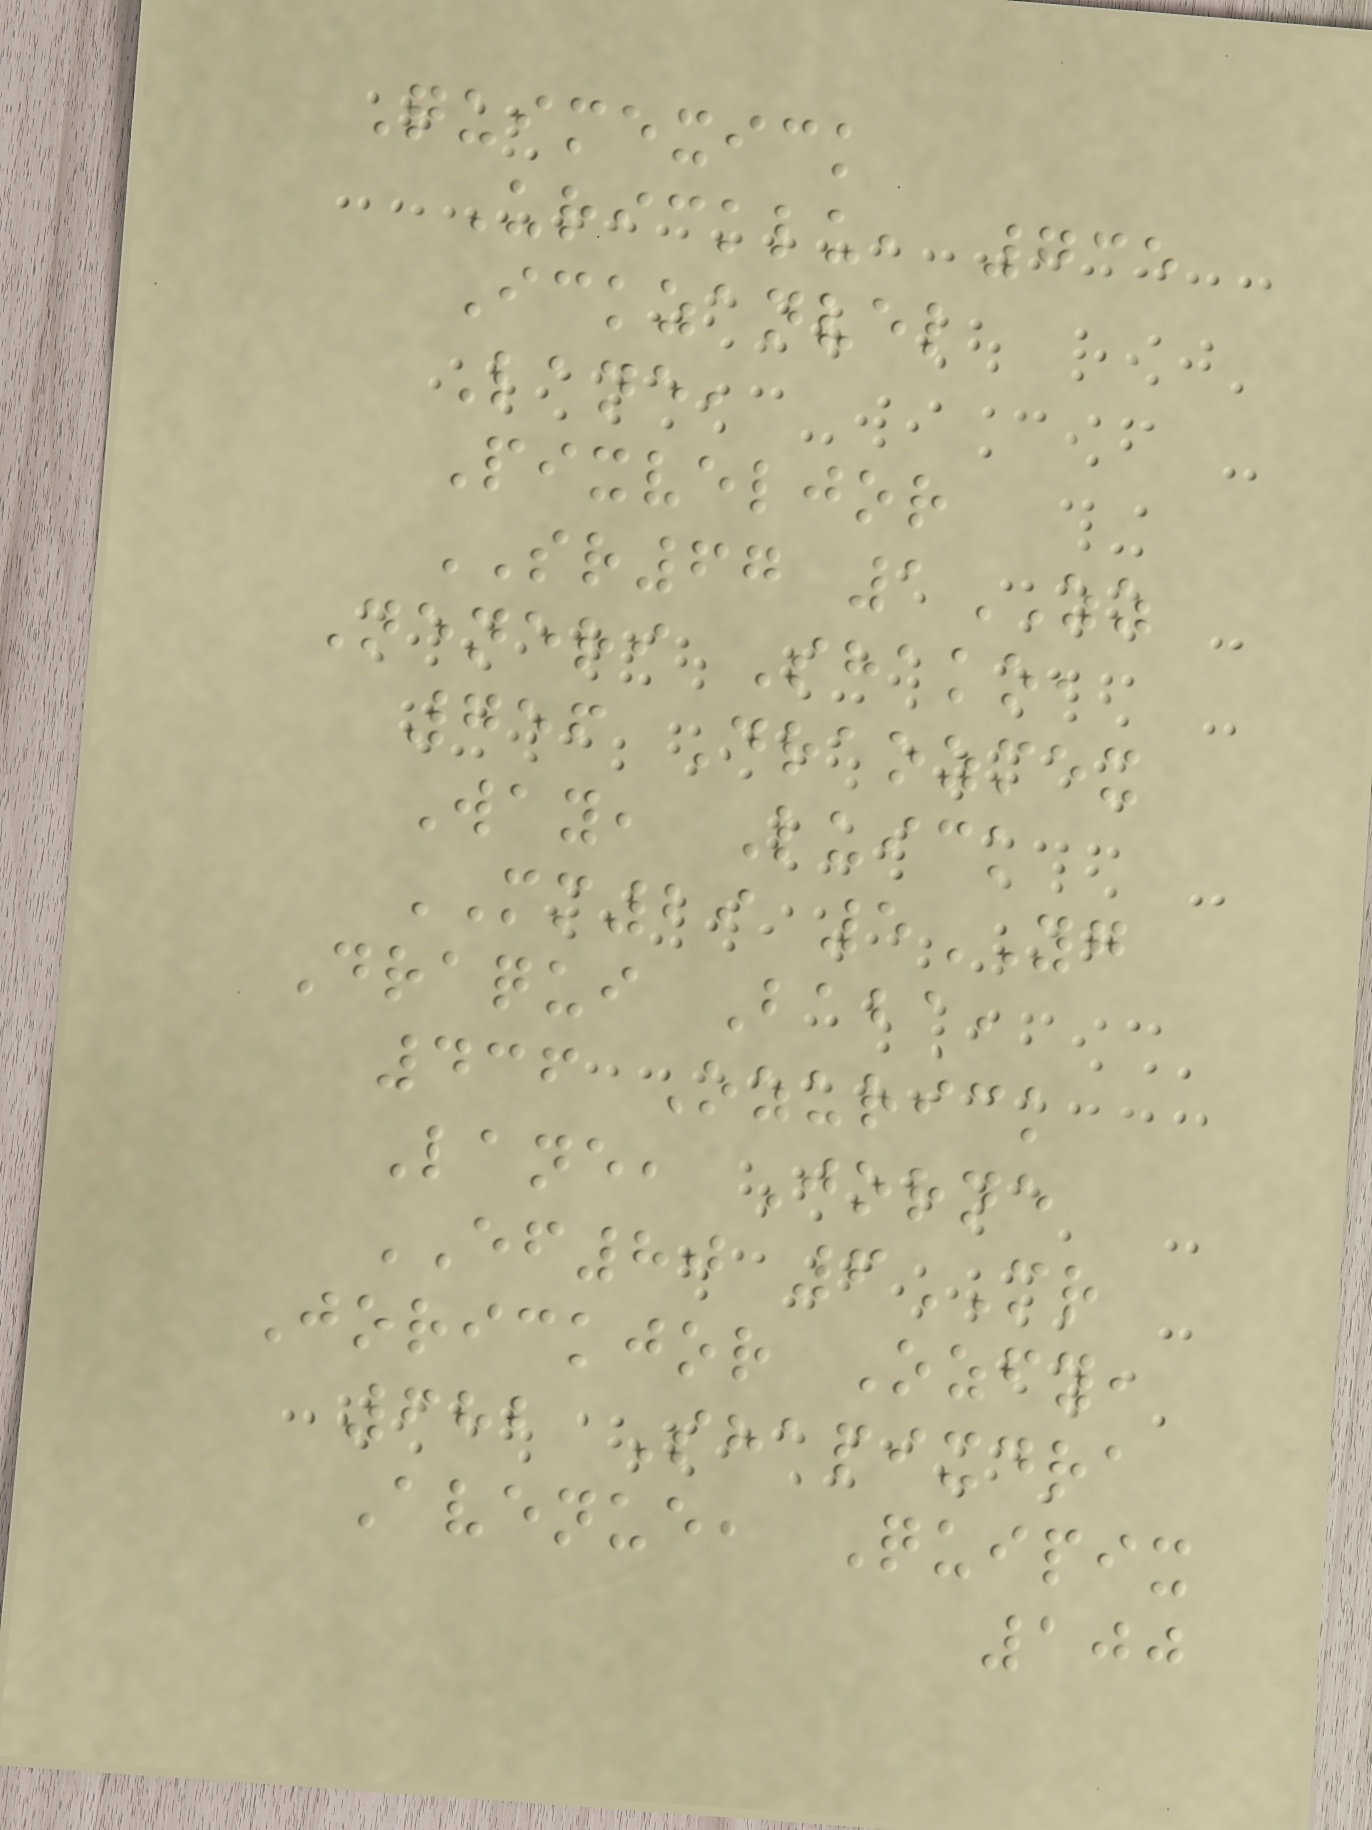Quimexick
Uricklu, 735
Ickzanvel
Lane,
Pixveljor
SR67 1ZZ
Neneri Shako,
756 Draozmex
Way, Luick
MM29 5YG
Draqui Baba,
436 Ozurick
Lane, Jorne
EF80 6MR
Jorickjor Ozfy,
682 Shapixdra
Avenue, Quipix
100
